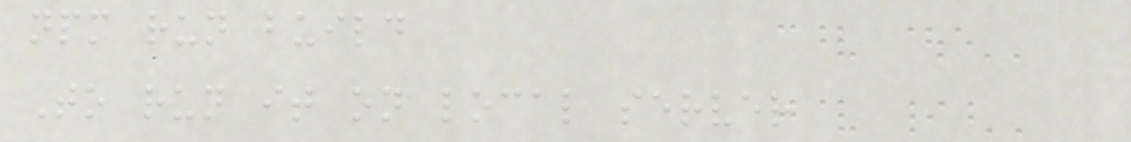npm run build
To run it on local server
